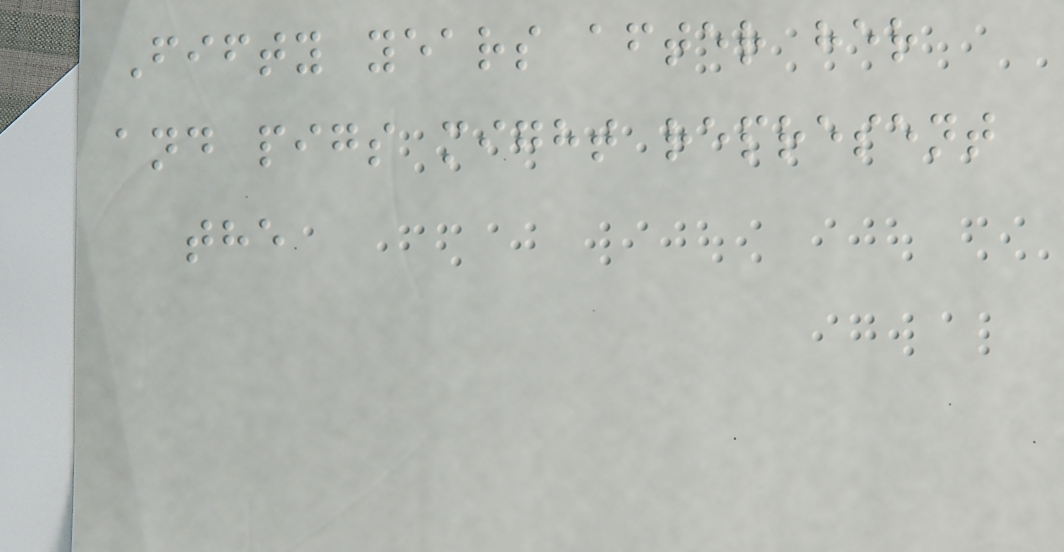Fifty years after her
and pigs might represent
the
